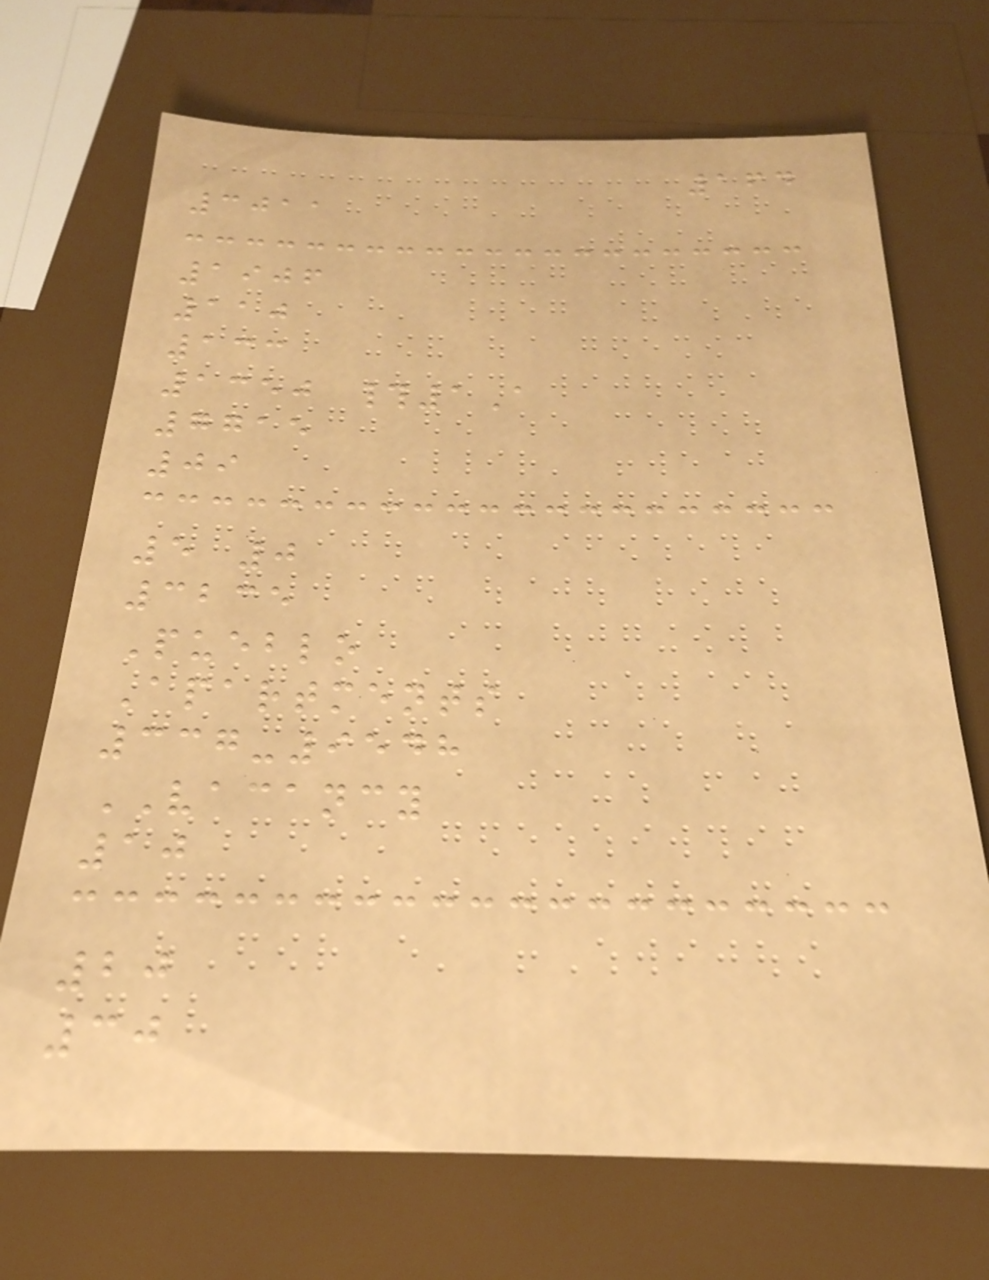164
3011
1906
110
133
1350 #1A
7715
09
5 0
3235
Pueblo
Apartments
337-9548
VACANCY
10
20
30
